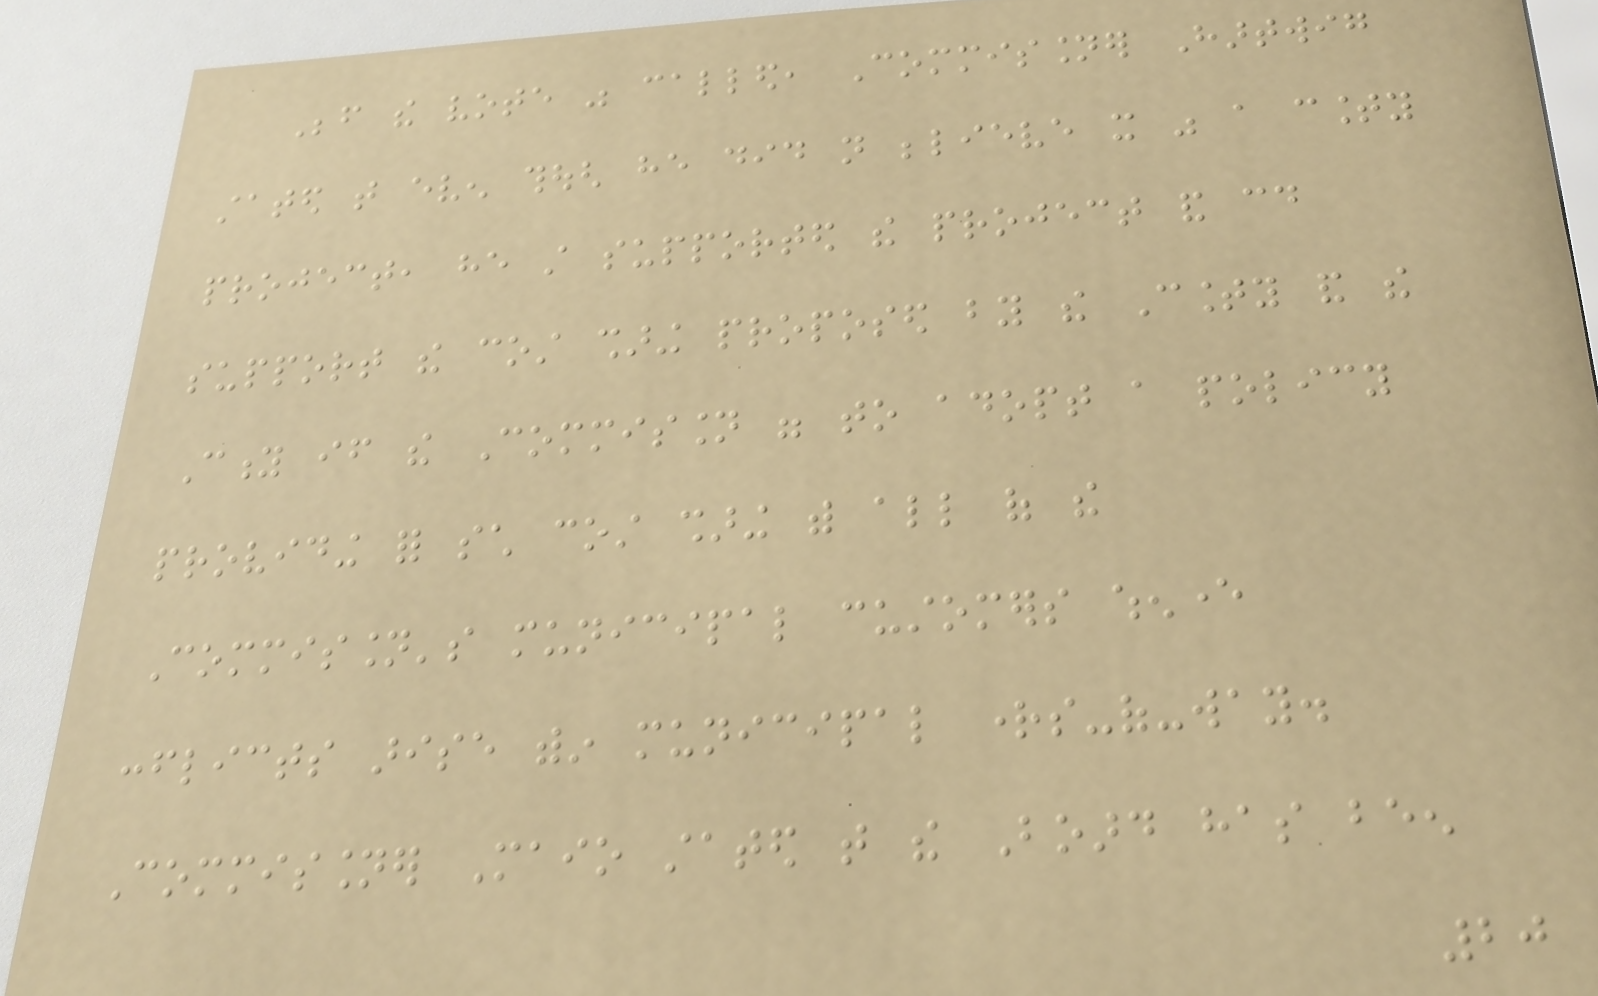Before the vote was called, Commissioner Hartwig
stated that even though he did not believe it was a county
project, he still supported the project and could
support the cost sharing proposed by the County and the
City if the Commission were to adopt a policy
providing for such cost sharing with all of the
Commission's municipal customers whenever
conflicts arise within municipal rights-of-way.
Commissioner Maio stated that the Board has been
20
